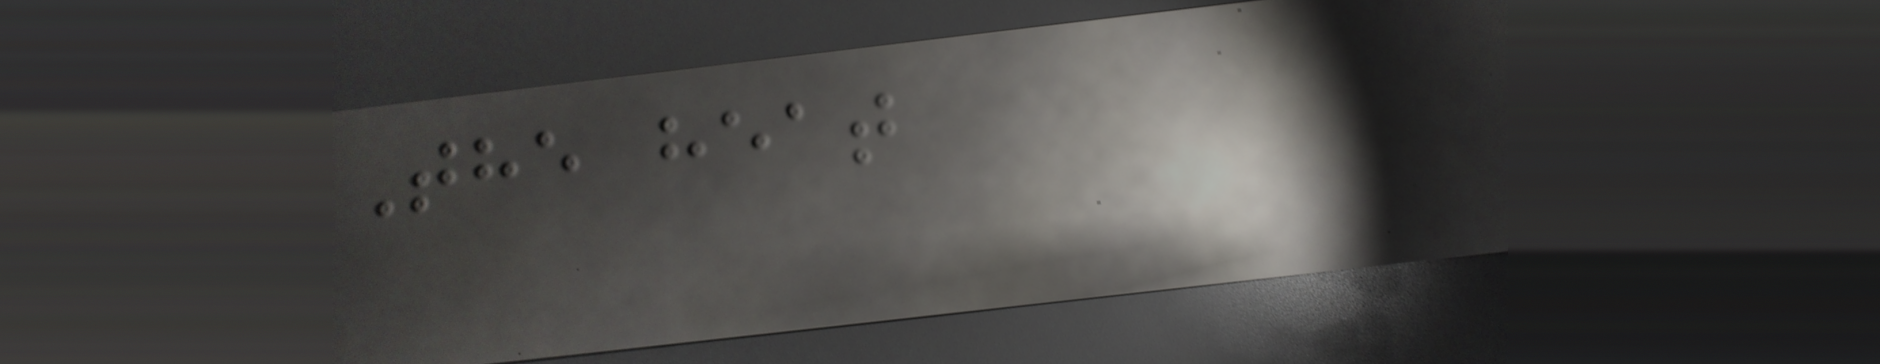The heat
